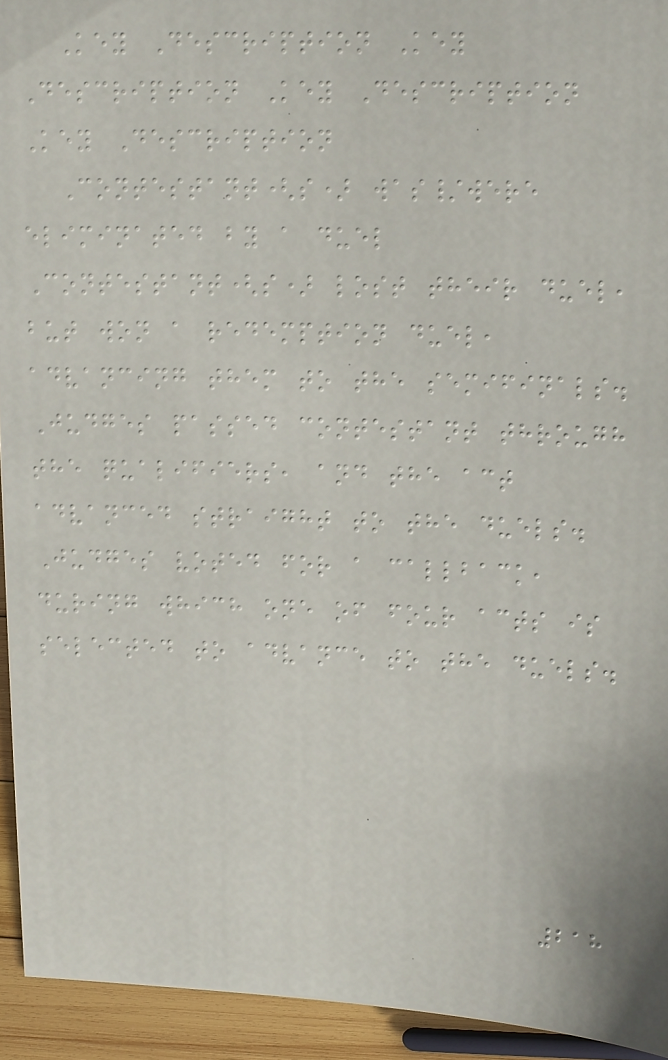Key Description Key
Description Key Description
Key Description
Contestant(s) was/were
eliminated by a duel
Contestant(s) lost their duel,
but won a redemption duel,
advancing them to the semifinals.
Judges passed contestant through
the qualifiers, and the act
advanced straight to the duels.
Judges voted for a callback,
during which one of four acts is
selected to advance to the duels.
218
